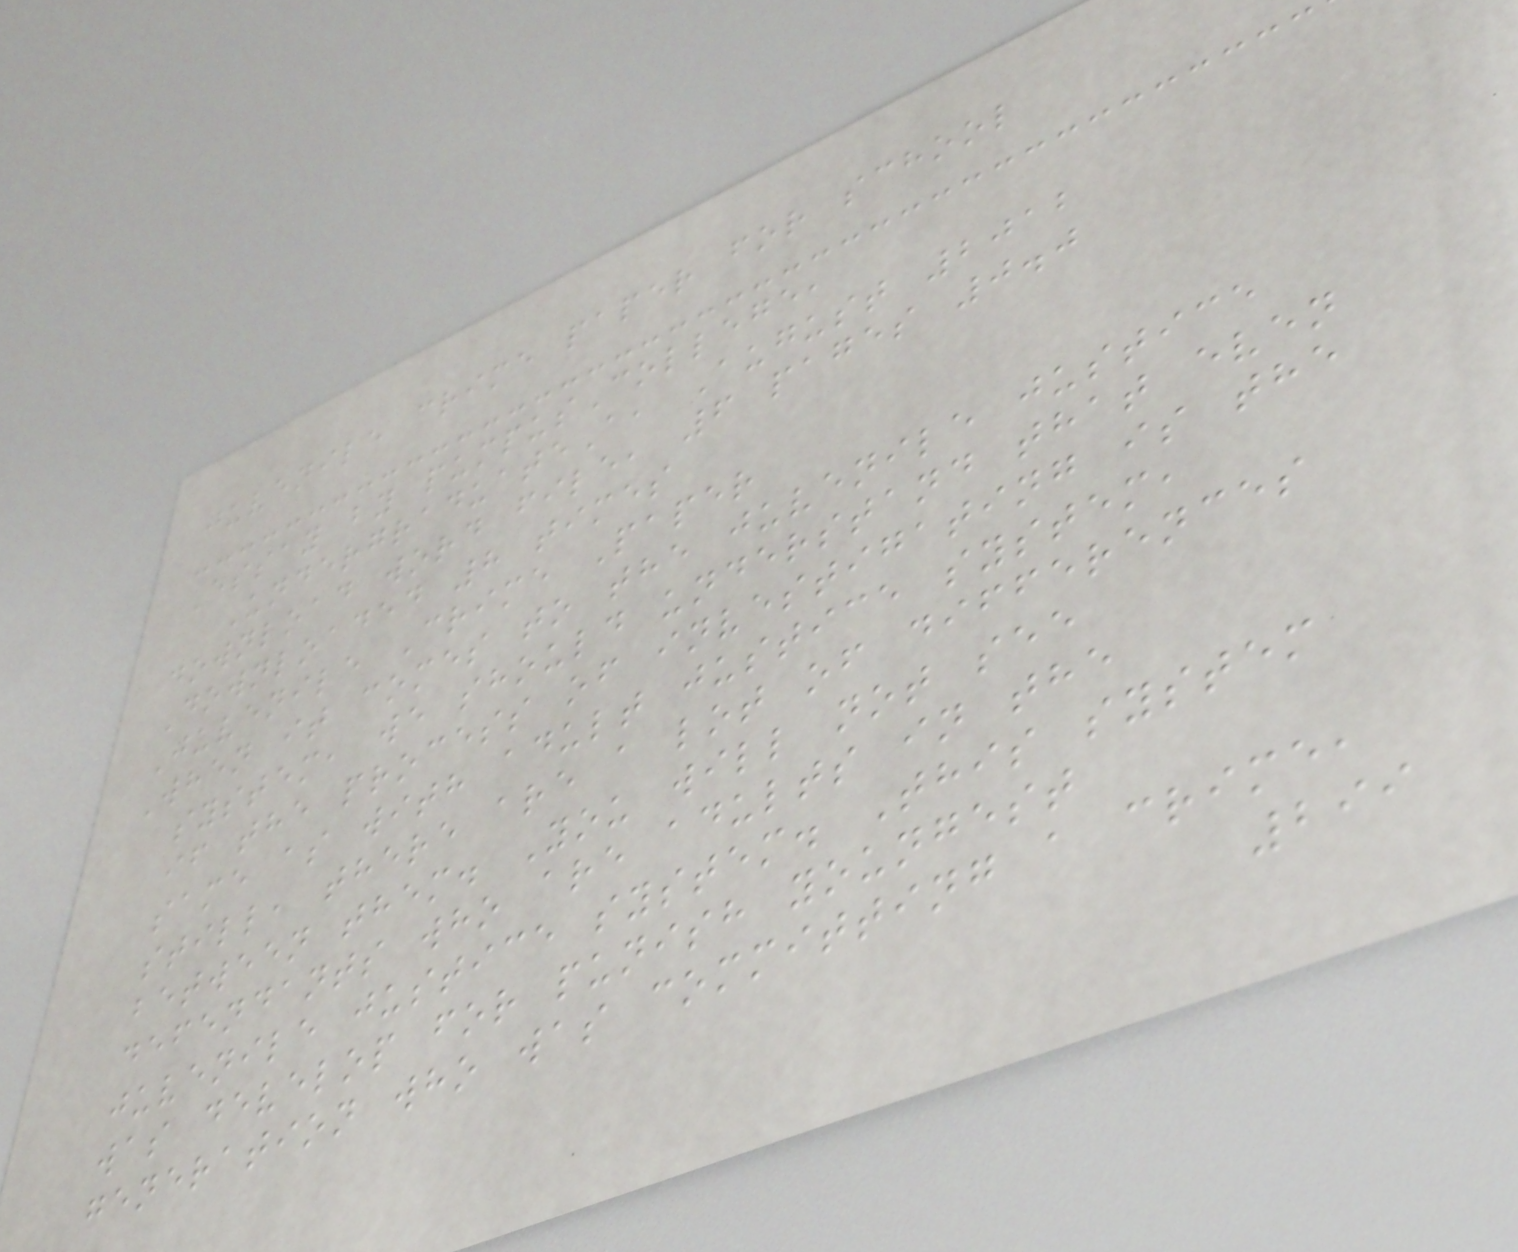juvenile crime paper for school
Essay by pumpusCollege,
UndergraduateA, August 2012
download word file, 6 pages 0.0
Downloaded 8 times
Juvenile Crime Paper
When it comes to the juvenile justice
system, we should understand that even
if the process of investigating is the
same as with adult justice system,
still, there are a lot of differences
between them. You will not see
defendants who are adults in the
juvenile justice system. This system
was develop for punish youngest
generation who was committing a crime,
299
